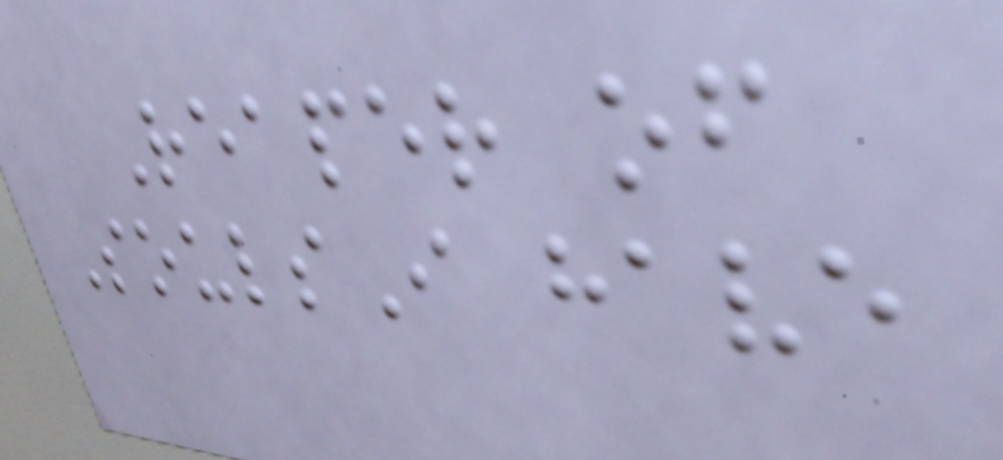Reaper of
SoulsI have
